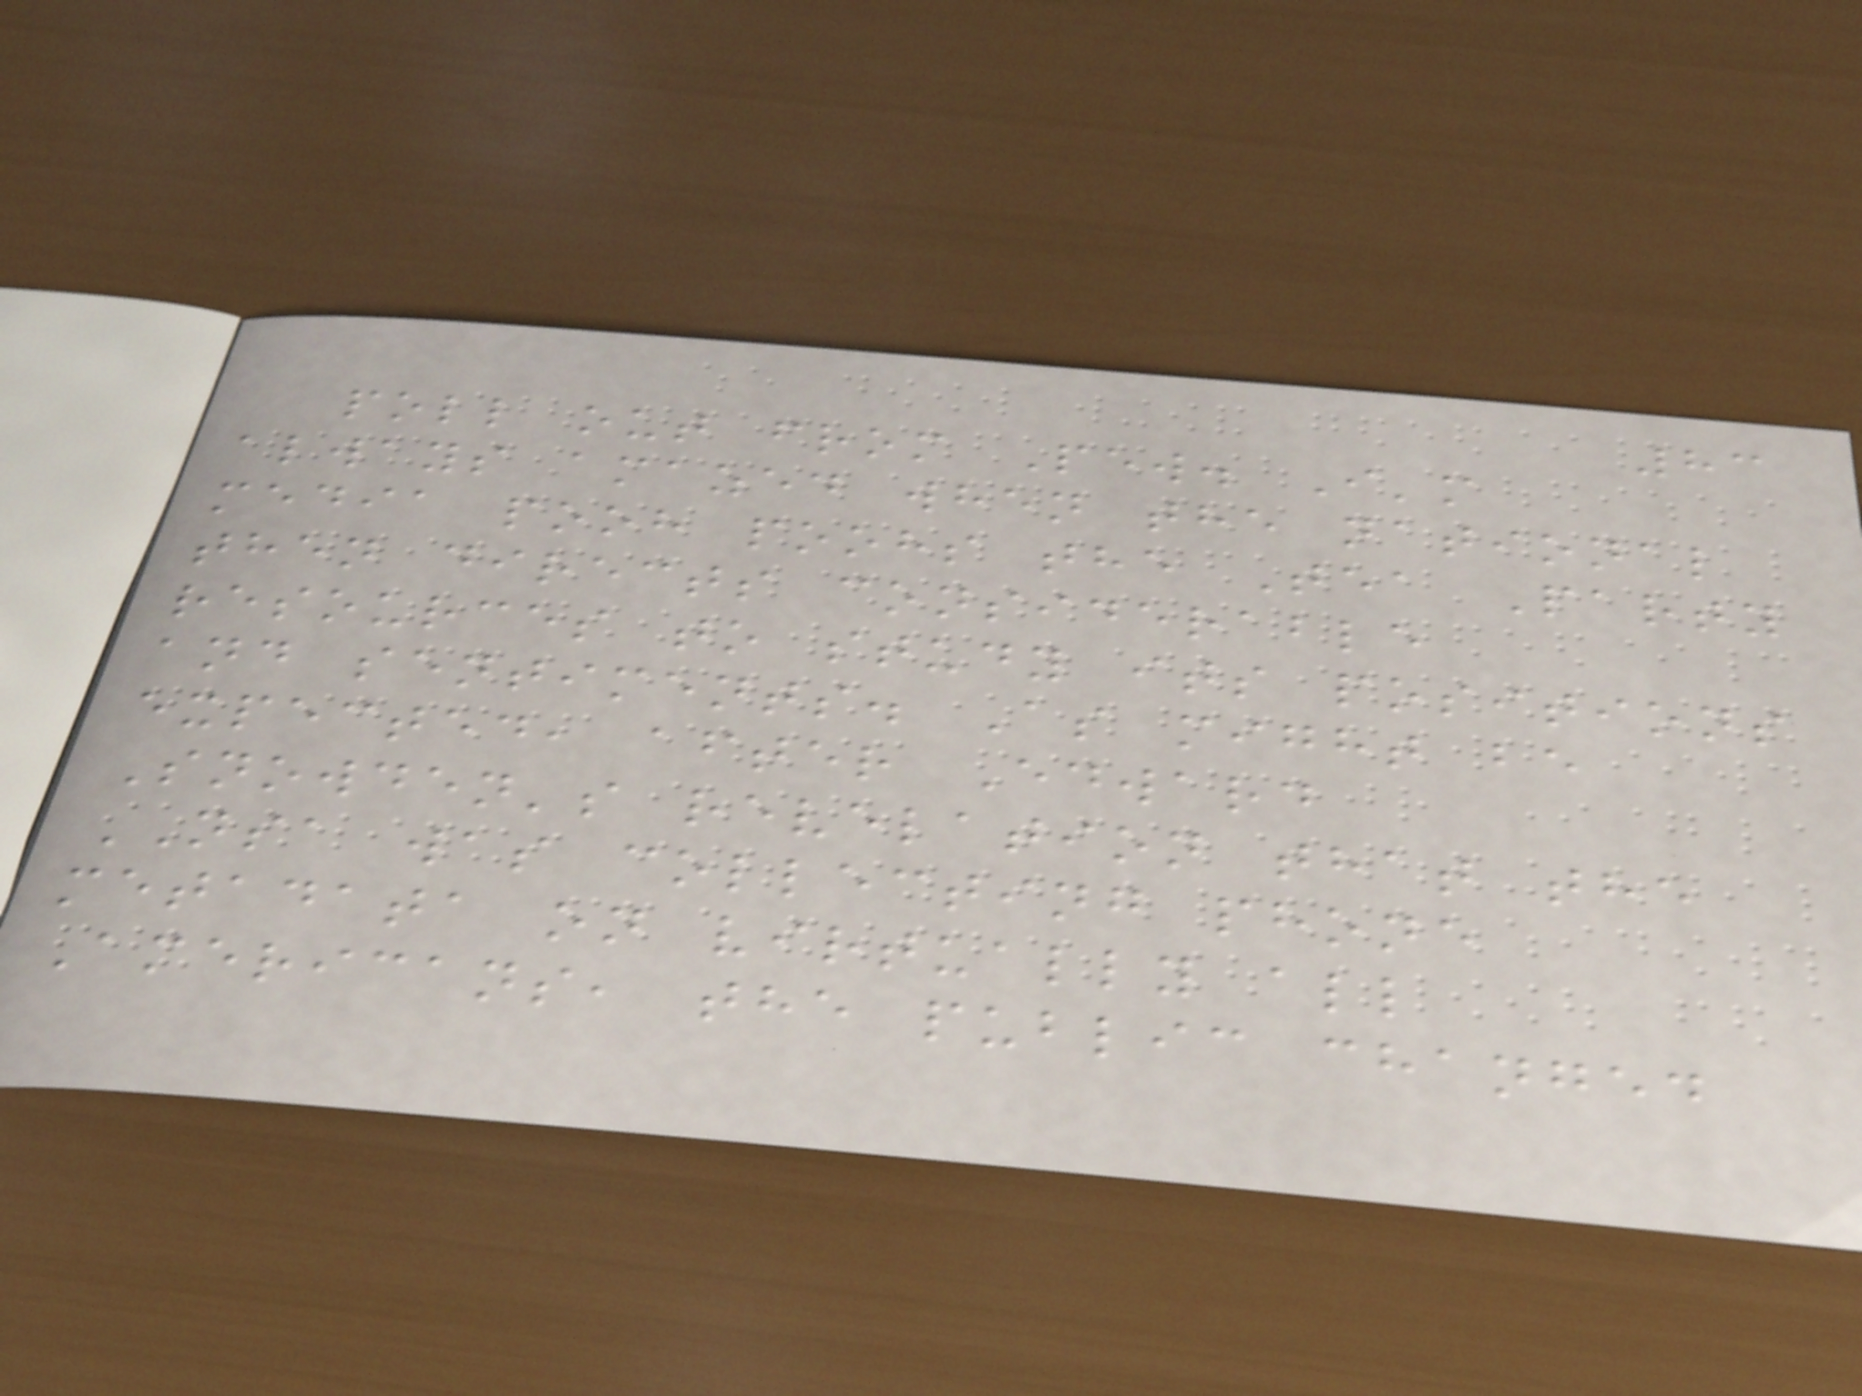83
poll out from Pew. I'm
always amazed when the national
media pooh poohs the Tea Party
then directs considerable
resources to study its positions
and sentiments. As might be
expected, after Edward
Snowden's revelation that the
NSA was collecting phone
metadata on virtually all
Americans, the public changed
